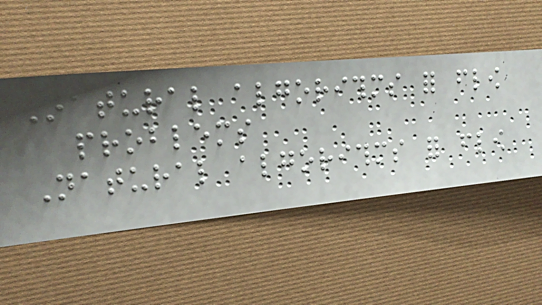Natural algorithms for flow
problems
Natural algorithms for flow
